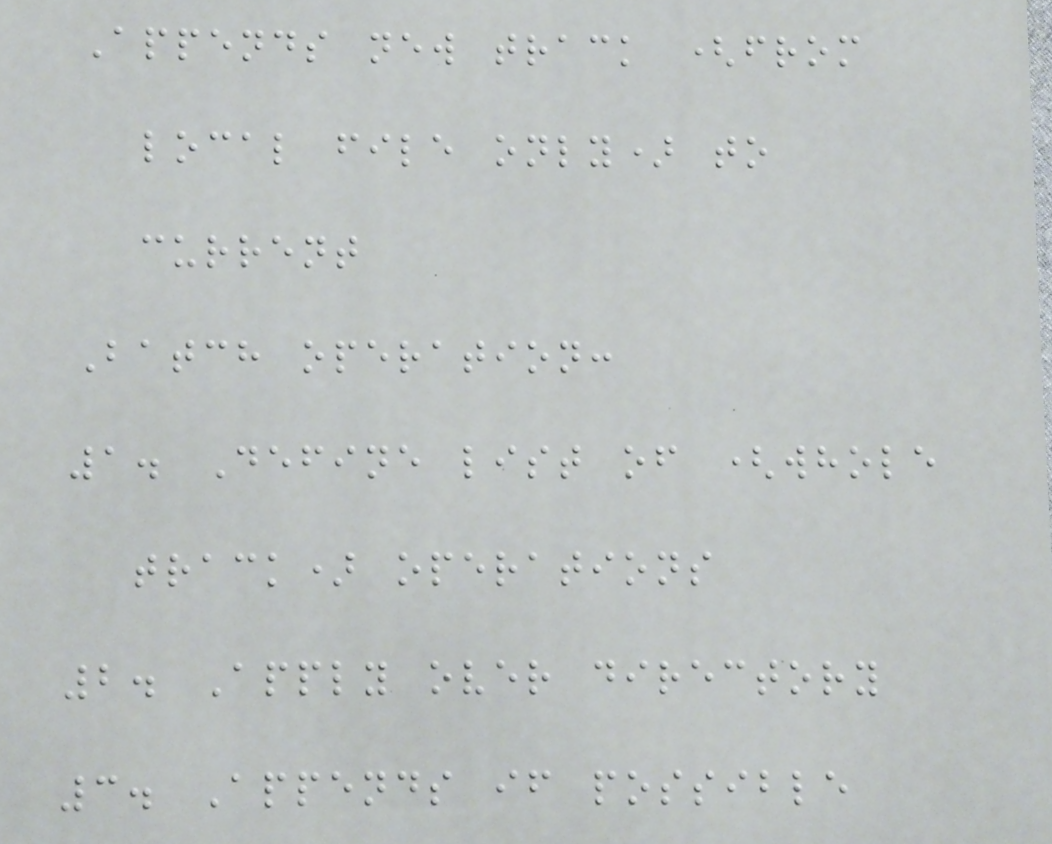Appends new track (from
local file only) to
current
Batch operation:
1. Define list of (whole
track) operations
2. Apply over directory
3. Appends if possible
